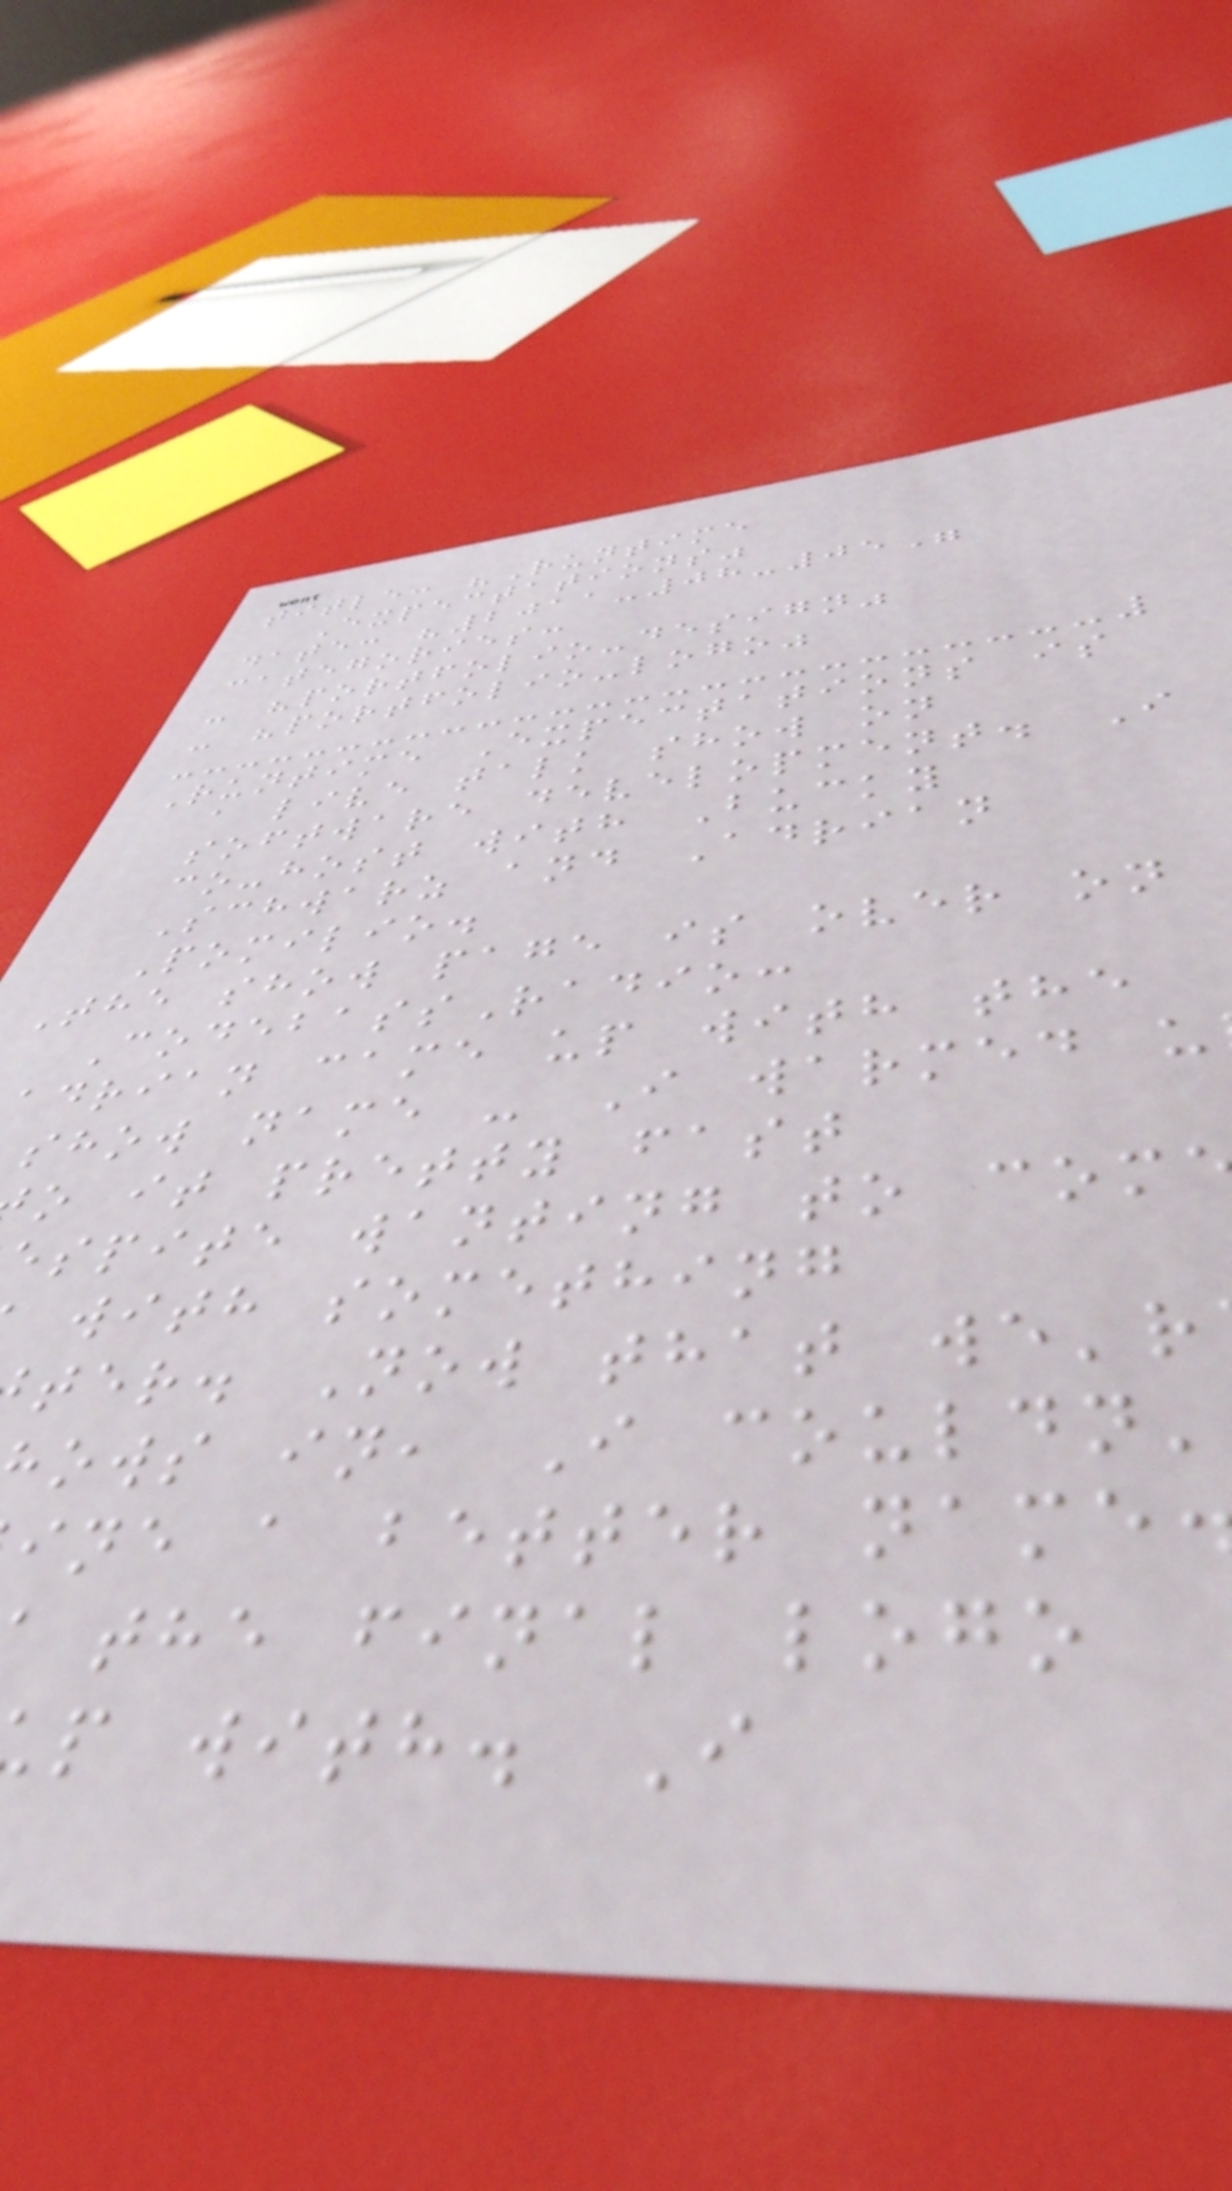title: "Runtime
Expectations"
date: "2011-08-05"
categories:
- "portfolio-design"
- "portfolio-logo"
Runtime Expectations is
a live talk show on
software development. I
co-host with Bucky
Schwarz and Adrian
Pomilio.
The show page is over on
CodebassRadio:
adrian came up with the
show name - I warmed u
o it pretty fast
espite wanting to com
with something
ter. Now that we'r
ows in, I couldn'
ine a better name
the final logo
p with. I
